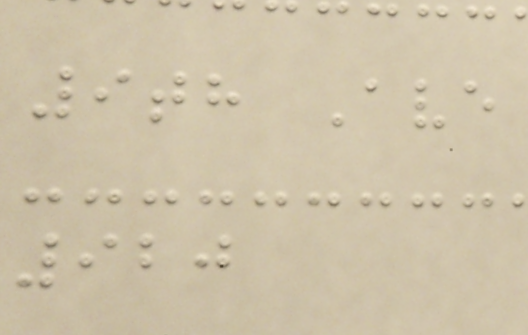9th Ave
920
